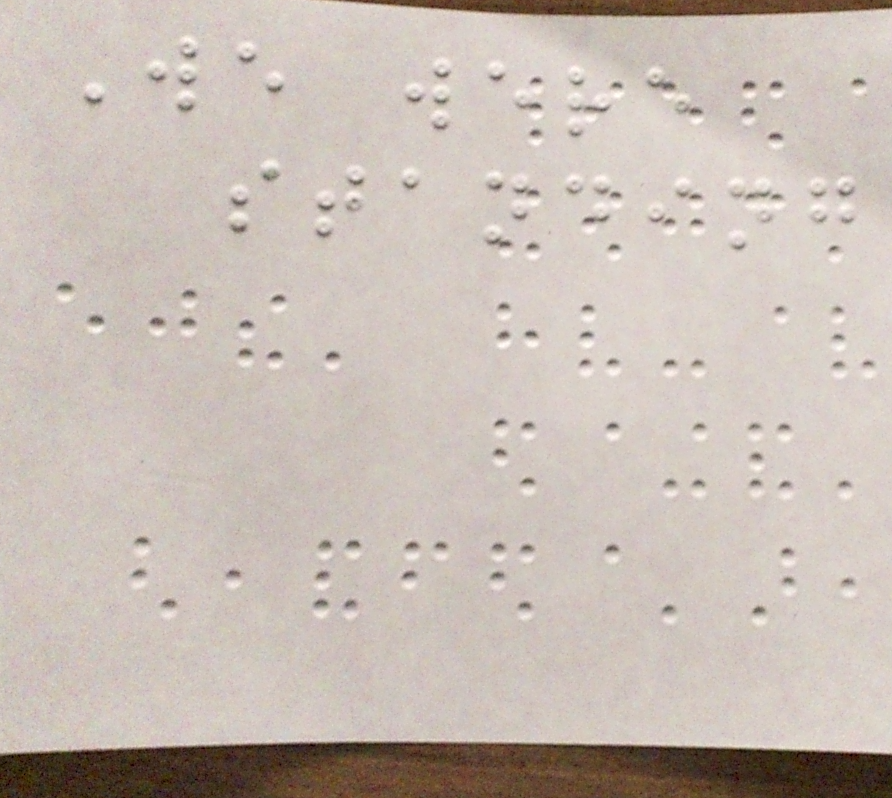We were
standing
